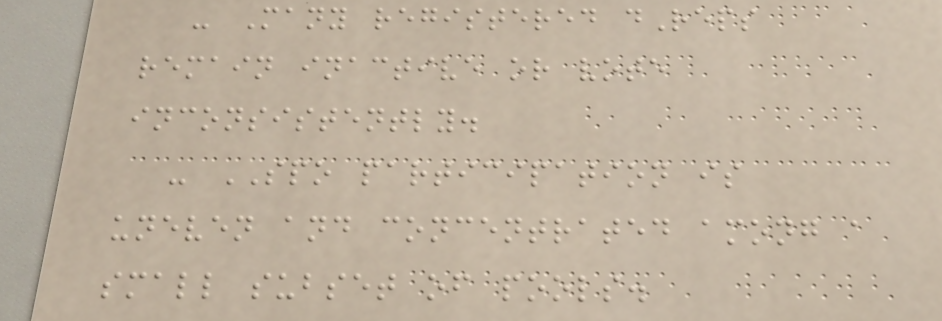- Many registered dReps
remain inactive or vote
inconsistently.
- SPO participation is
uneven and concentrated among a
small subset of pools.
